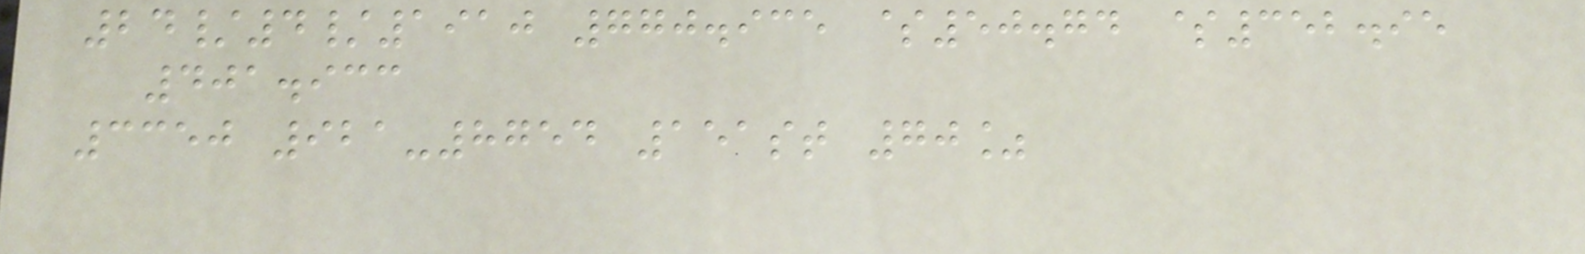24/4/1910 770.935 $50.74 $352.95
401.933
3350 921-8754 151st 70%
